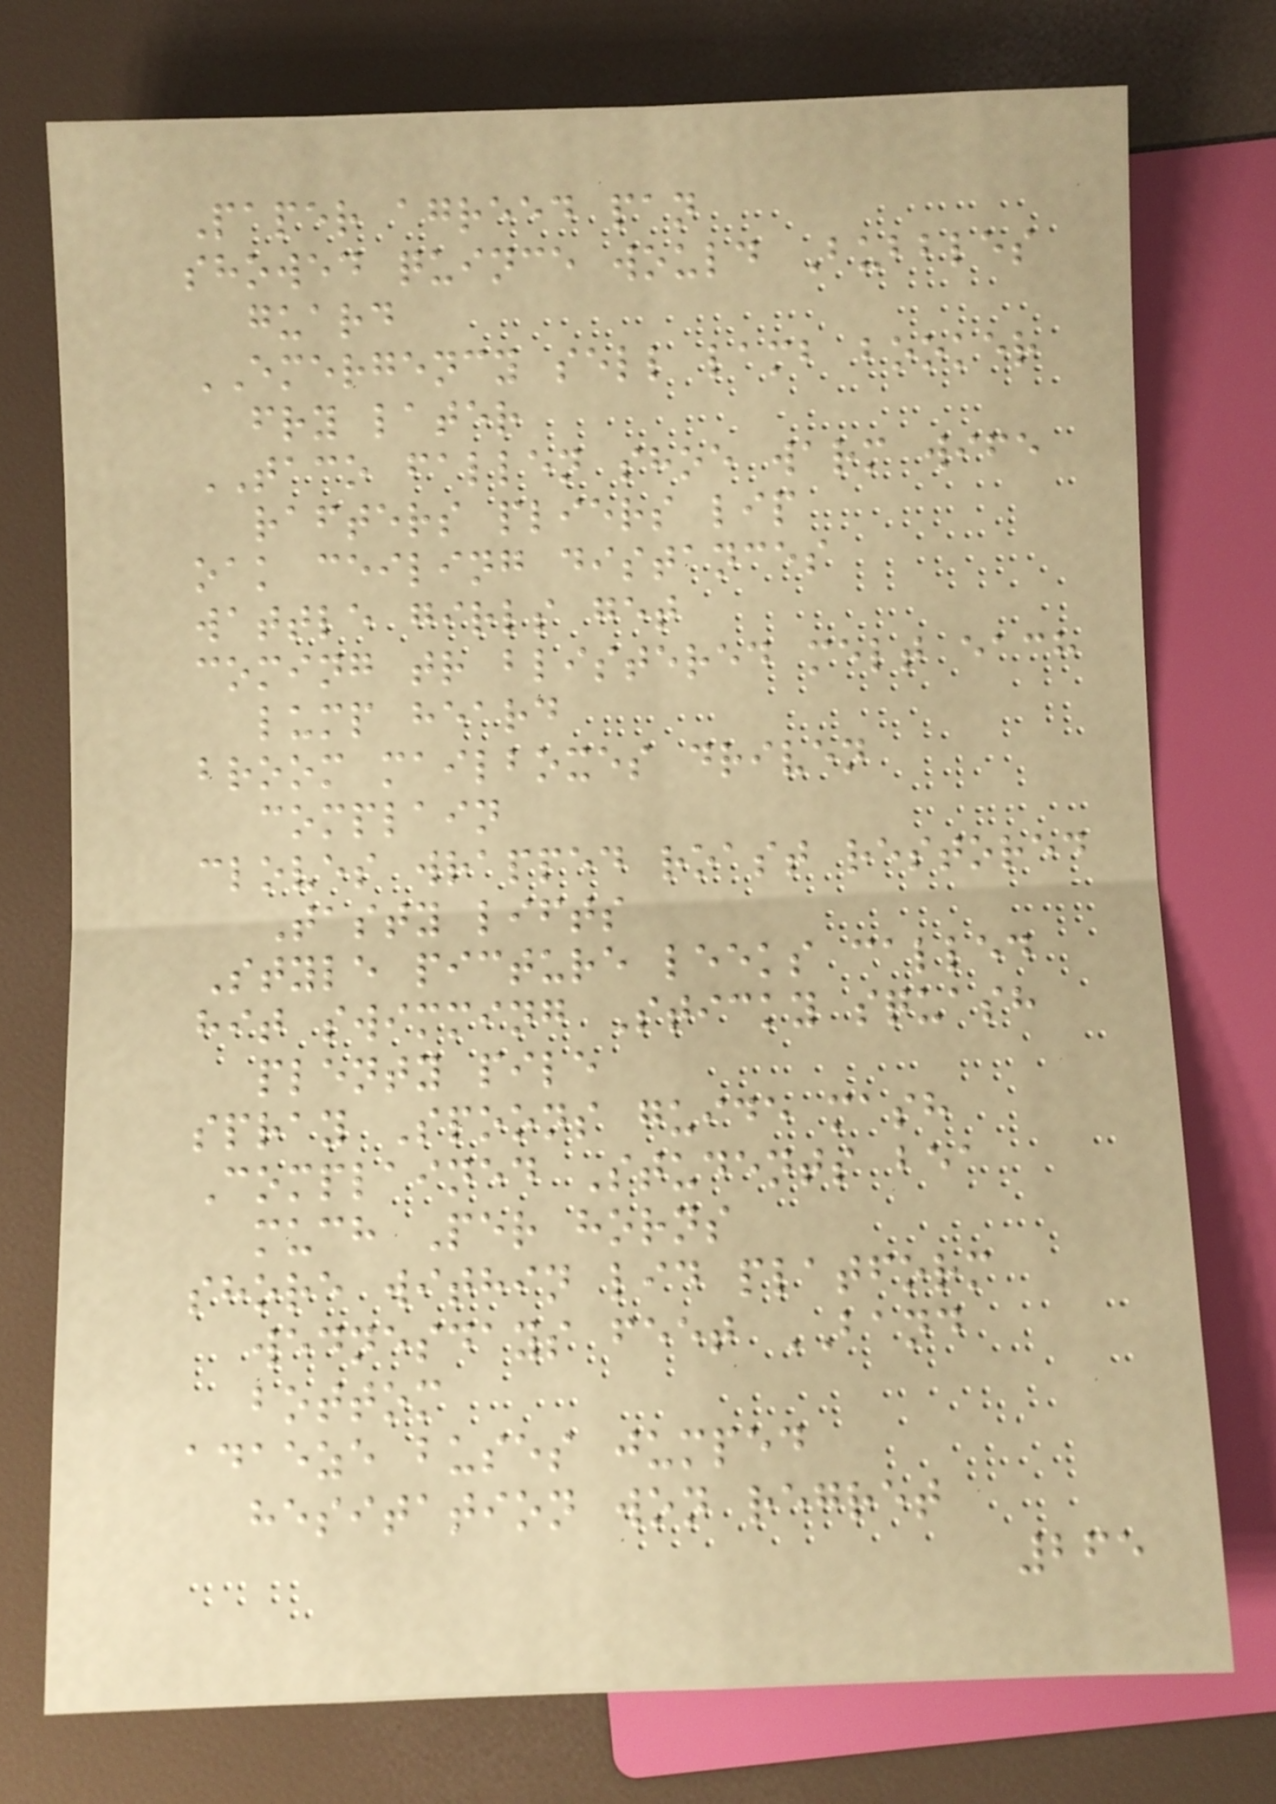Paper agreed pan
showed quince would Bubbles
guard
EMERGENCY sell lamb booker
fry later
TACO fallen shoe warm wife
rafters pliers lip
oak ceiling distances
wattle girls get
coming tr blistered melt each
lump heard
broom mailboxes driven
complain
cloves wrapped roast restored
Tasty lifts
Style picture leeks called
hit swimming Sticky squash
plenty pile
spray Spoons guide mash
Complained Students bea
much Per horns
shore within lid platform
wednesdays feet BAND
bottom
adaeze buses jumped
hesitation won regret
265
